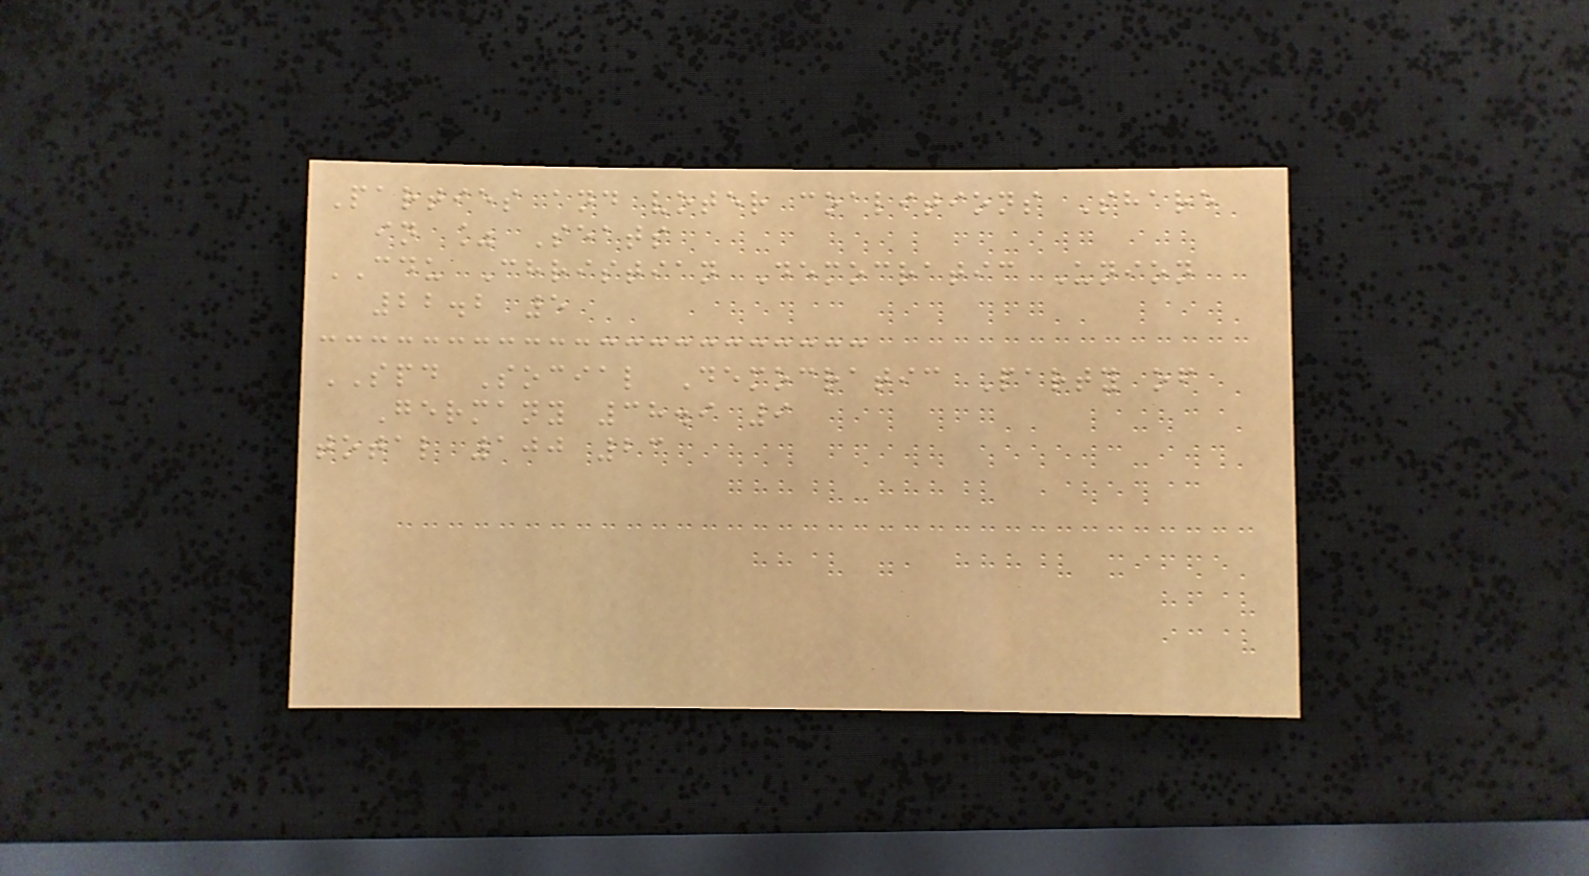Parties and voter coalitions Share
in % Seats
CDU Christian Democratic Union
22.2 5
SPD Social Democratic Party of
Germany 38.9 9
total 100 23
